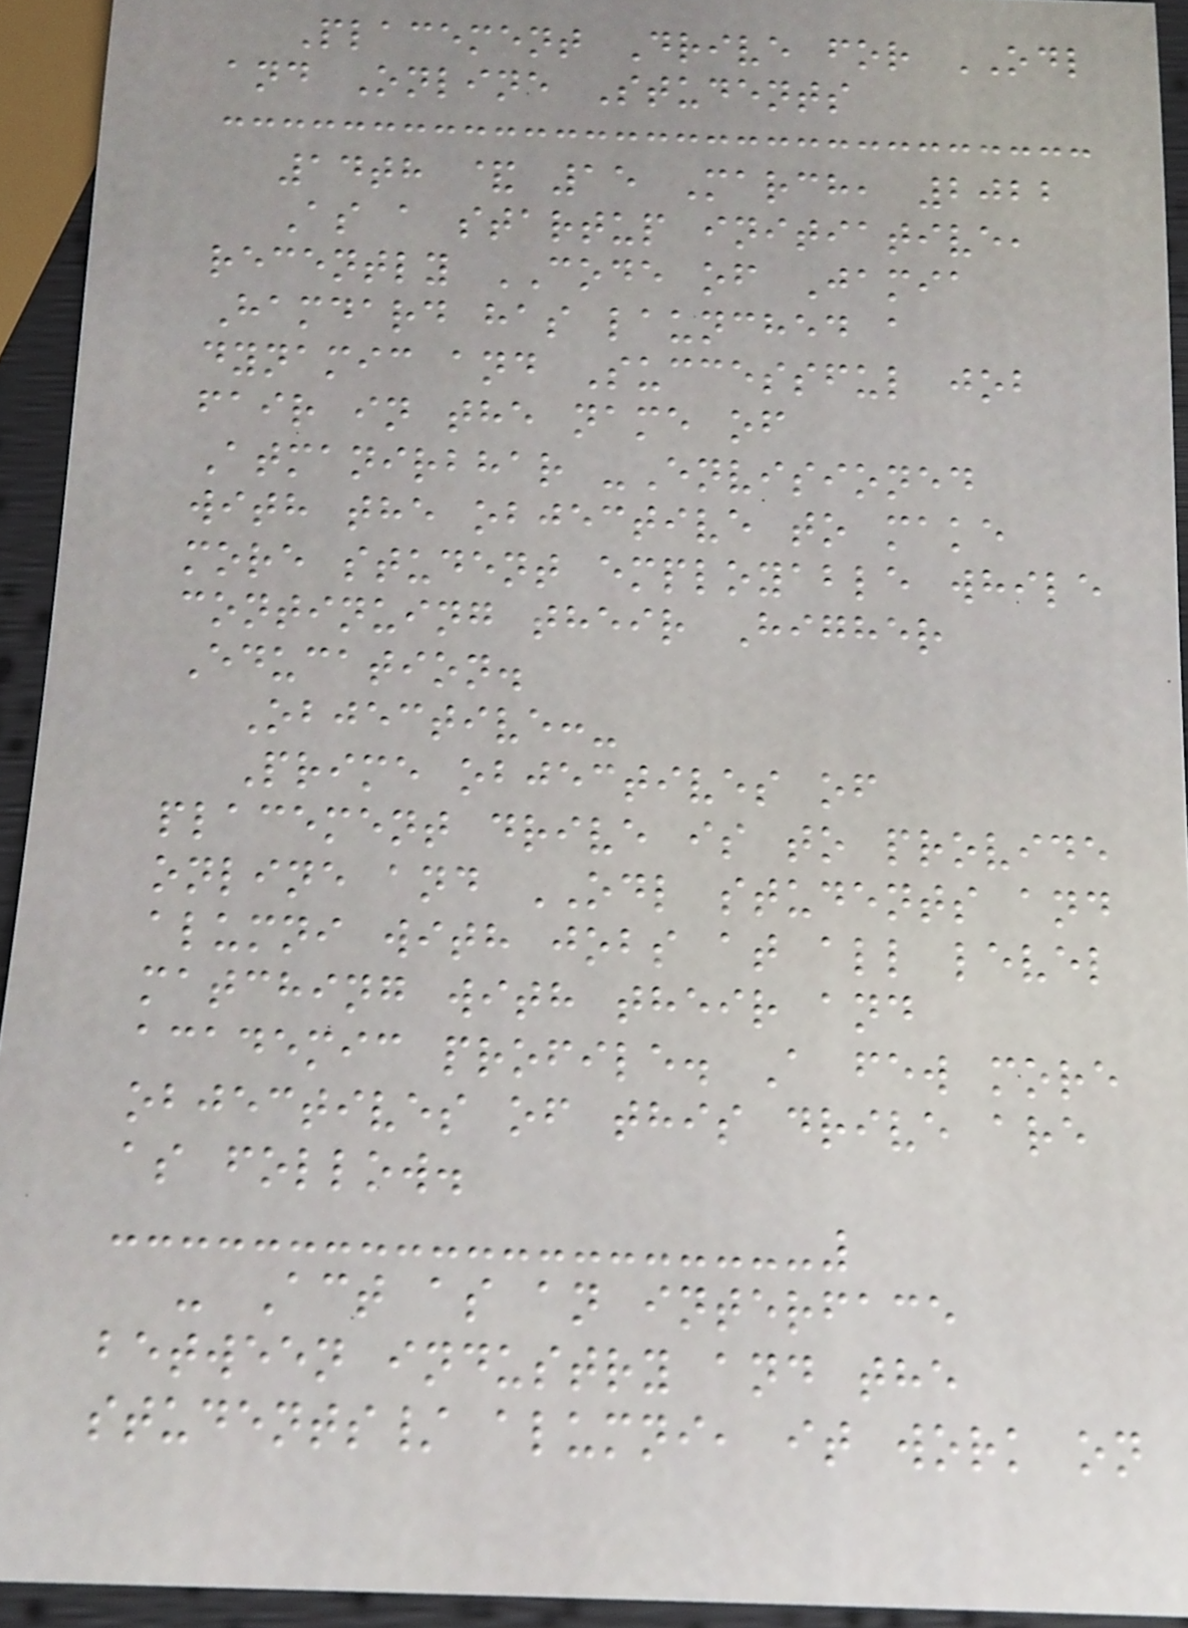Placement Drive for ODL
and Online Students
14th & 15 March, 2022
As a startup initiative,
recently CODE of Jamia
Hamdard has launched a
dynamic and Successful job
fair in the name of
Atmanirbhar -Envisioned
with the objective to make
more student employable while
continuing their Higher
Education.
Objective:-
Prime objectives of
placement drive is to provide
online and ODL students and
alumni with jobs at all level
matching with their and
academic profile. A few more
objectives of this drive are
as follow.
- Act as an interface
between industry and the
students/ alumni, it work on
